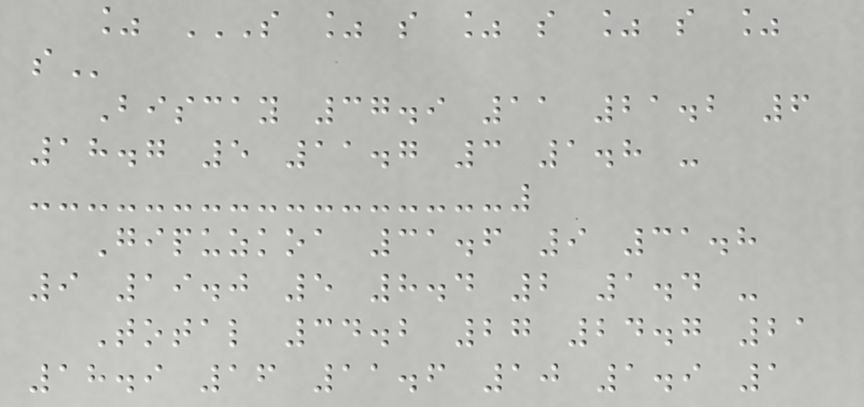% S % S % S % S %
S
Biscay 37.9 11 21.2 6
18.7 5 11.7 3 1.8 -
Gipuzkoa 31.6 9 31.8
9 19.0 5 8.4 2 1.4 -
Total 34.2 27 24.7 21
18.9 16 11.6 10 1.9 1
